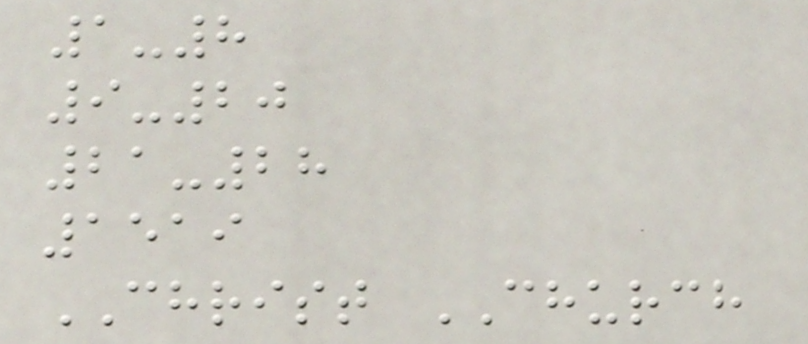1-8
9-20
21-28
1519
CHRIST CHURCH
